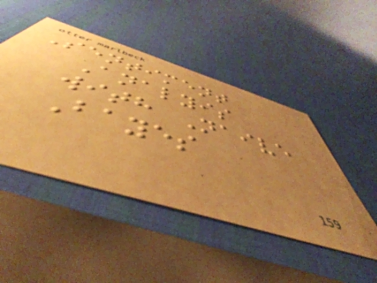Sentiment
Analyis
with Naive
Bayes
